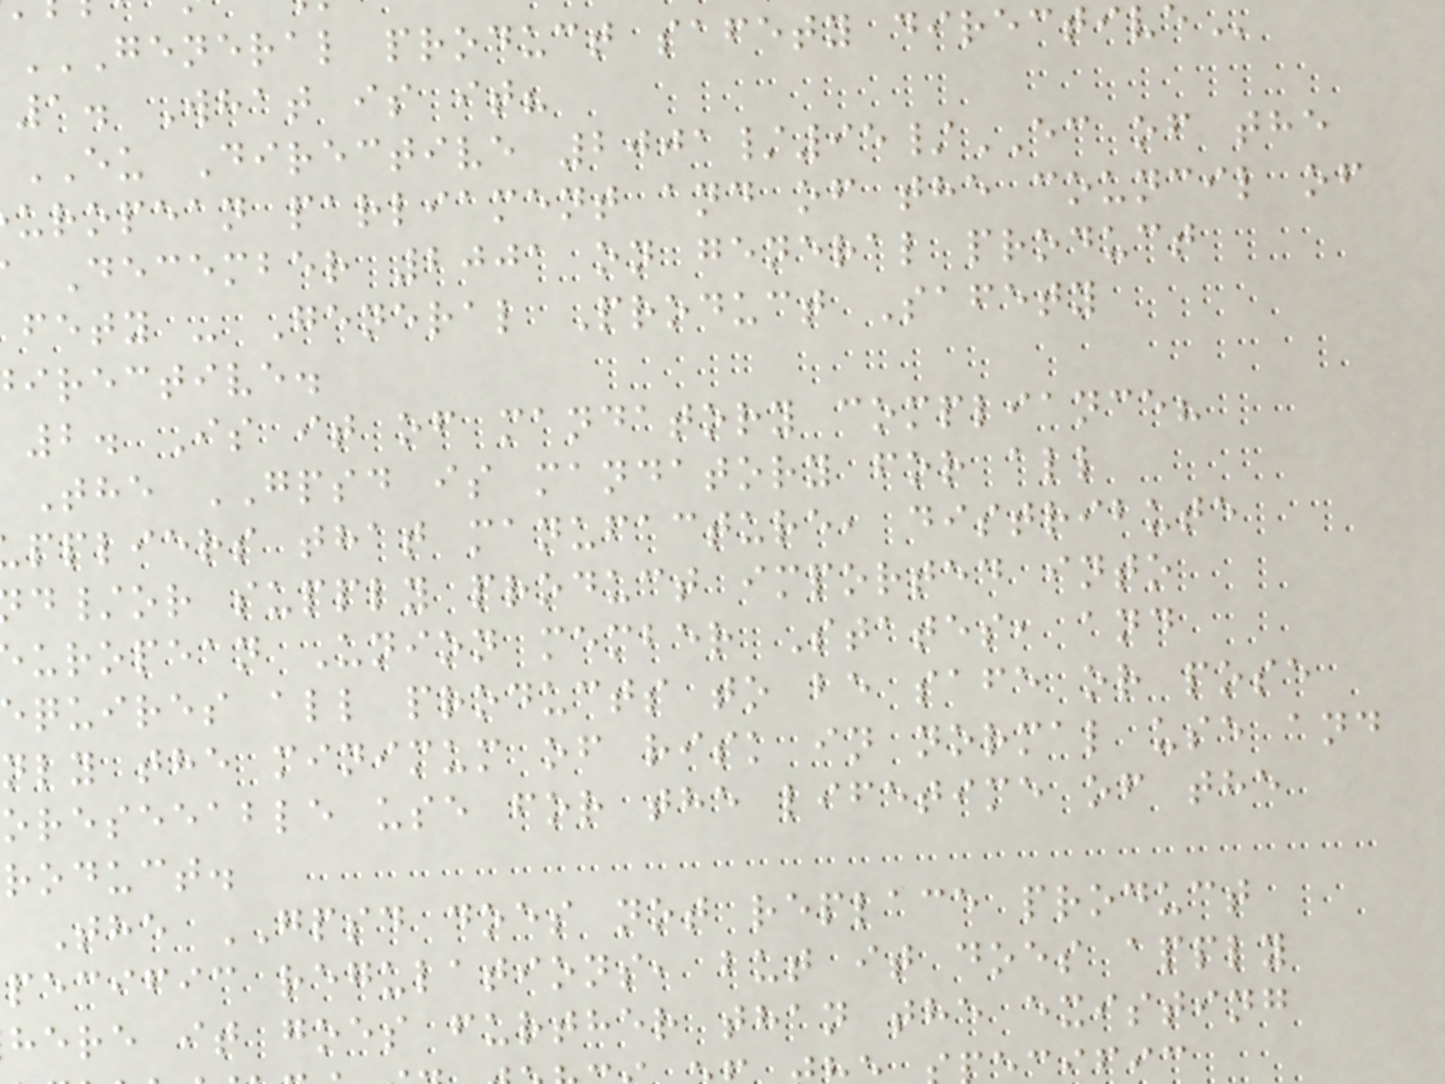1. What is it?
EU Directive 2001/95/EC of the
uropean parliament and of the council of
December 2001 on general product
fety - General Product Safety
irective.
2. Is it of mandatory compliance?
The GPSD is mandatory for all
ppliers that manufacture, distribute
d/or supply product imported into
uropean Union member States, and
equires all products to be safe or pose
nly the minimum of risk in normal use and
oreseeable use for the lifetime of the
roduct.
The GPSD does not replace product
pecific regulations, but it does apply
here it goes further than the existing
